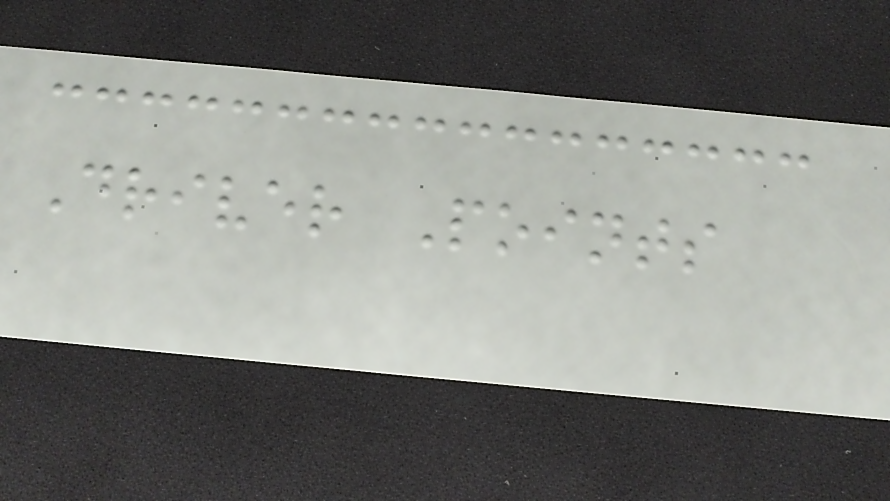Driver Points
